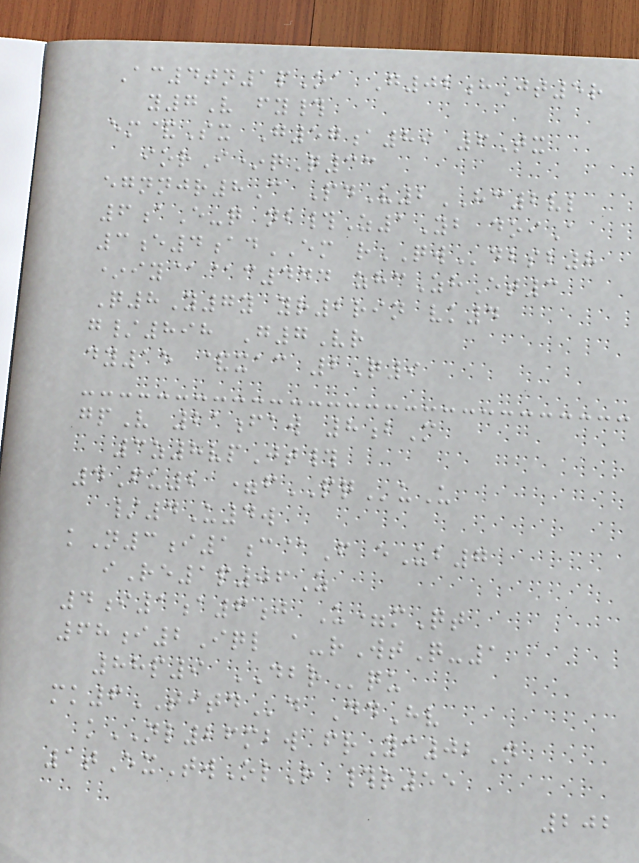Ac4tn1pOa G02hJt5r
y7V fy#
em&Sx G57a89 6Tx
iorI*qQ33
egnnjr8C PdV2HC2vl
6aE-q nb#Z1Yb doiA
3e4adEM rQWdbsb8
*iy@@c444 zhcZhEt3
Q8Y7y yr2rin vk4
g/898 G7Vr
dy15 &xac 2Q9
gpV 21faw 8bM
3z8vpJt#
4Fu2 =fPQuU
/4U4w
kN3i1c@F eUb7
iRe1p06Z
4i1a6j U=mQt
68i2Iql a-rWtQ-1
88p9 DBRqu
mk6TITDd DdHv
kNL26mbw frYc02N
1tExTwOlR #r55
202
